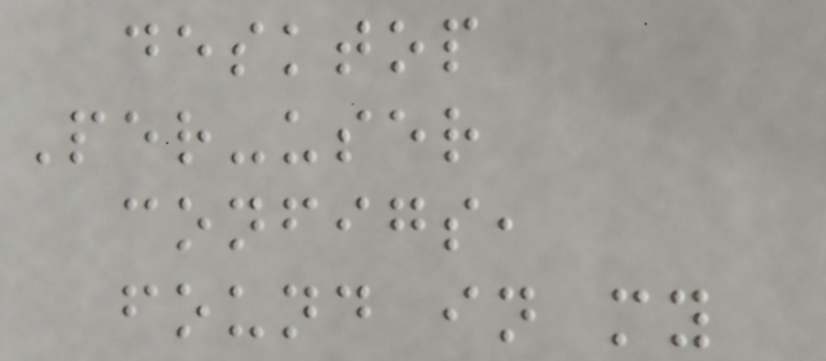desktop
Per-user
configs,
found in my
